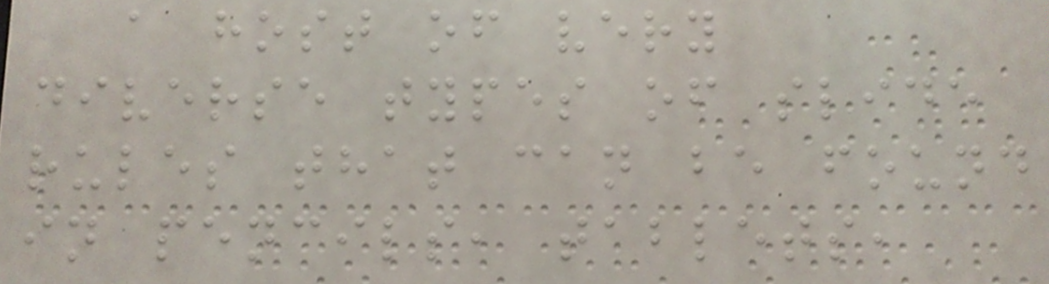a host of very
diverse types of slide
rules that can be found
in pencils, tablets,
